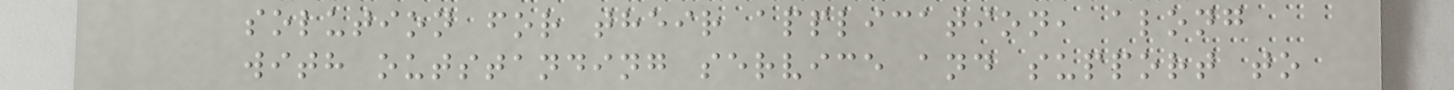solution for their application, along
with outstanding service and support to
